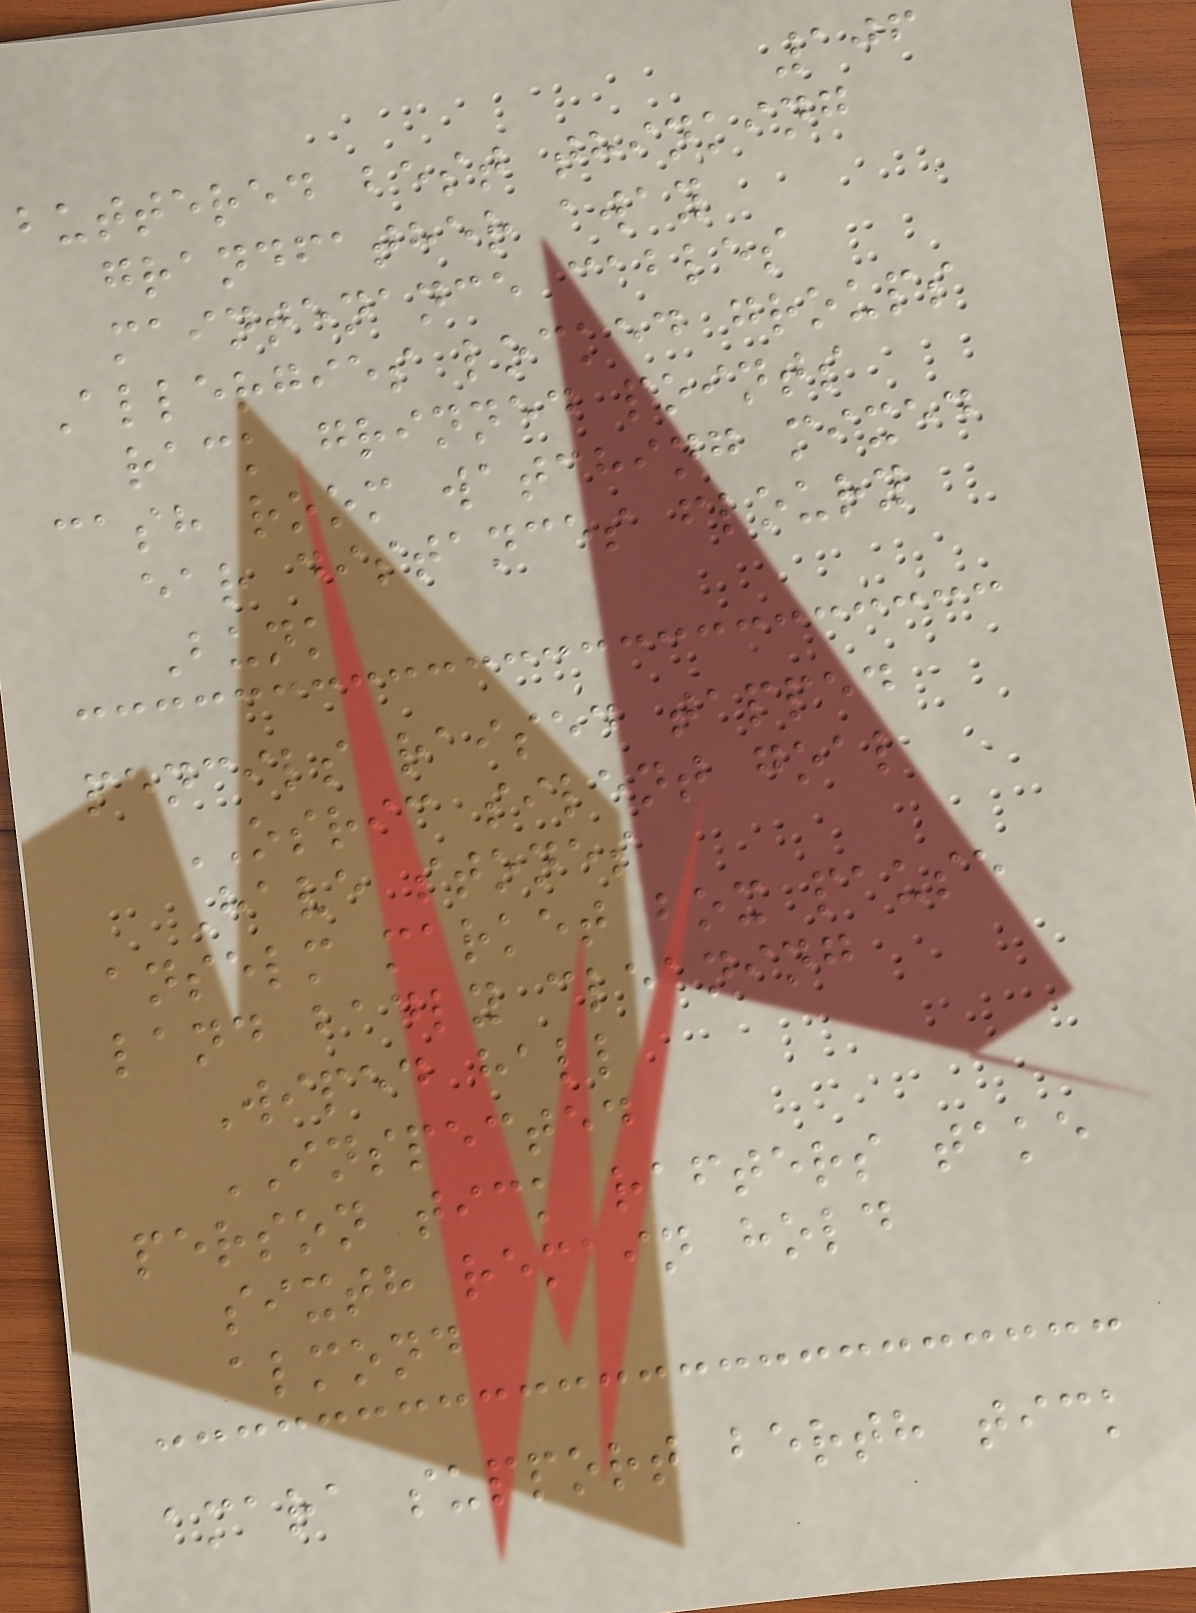106
buttered best thinking
grandfather away
maintenance cables
Allergies locked groups
rack grinned points
cash room watching mixed
ear distances floury
Bunk
pencils raised tapped
OSRIC silent goal
Have stones
anselm market box pause
land badly cleaning
Wiped hall
INSPECTED
person tick rafters take
sixth remain hold
almond
amara support berth tick
